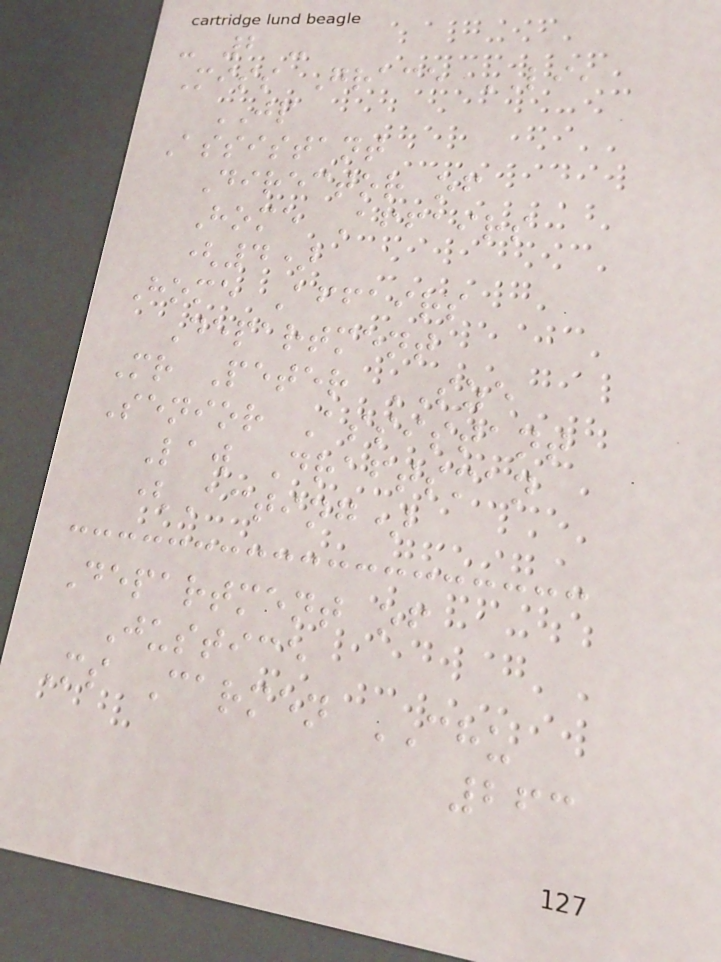- 2 -
Miss Grace LI,
JP
Assistant
Director of
Home Affairs
(4)
Home Affairs
Department
Mr Peter SZE
Senior Assistant
Law Draftsman
(Acting)
Department of
Justice
Ms Carmen CHU
263
